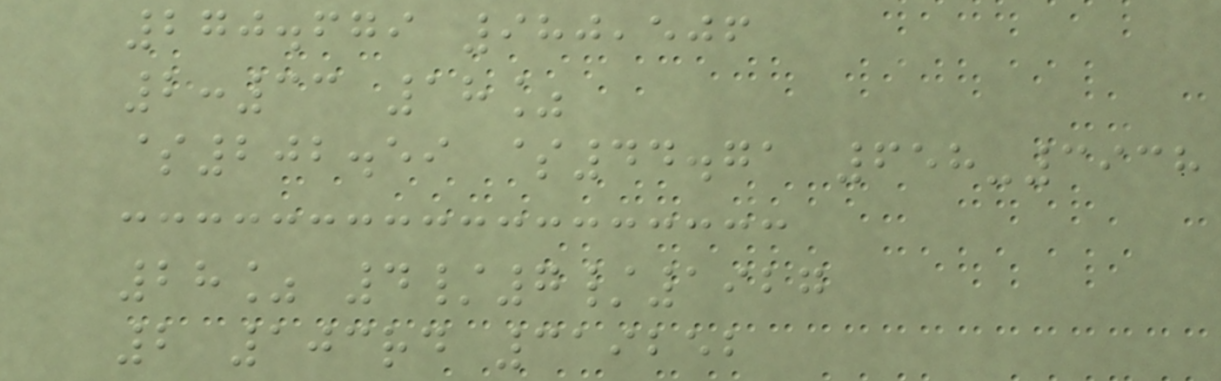270.679 980,506
2:33 18%
$202.59 $44.71 658-3938
28% 4/7/1927
2 103rd 319252
